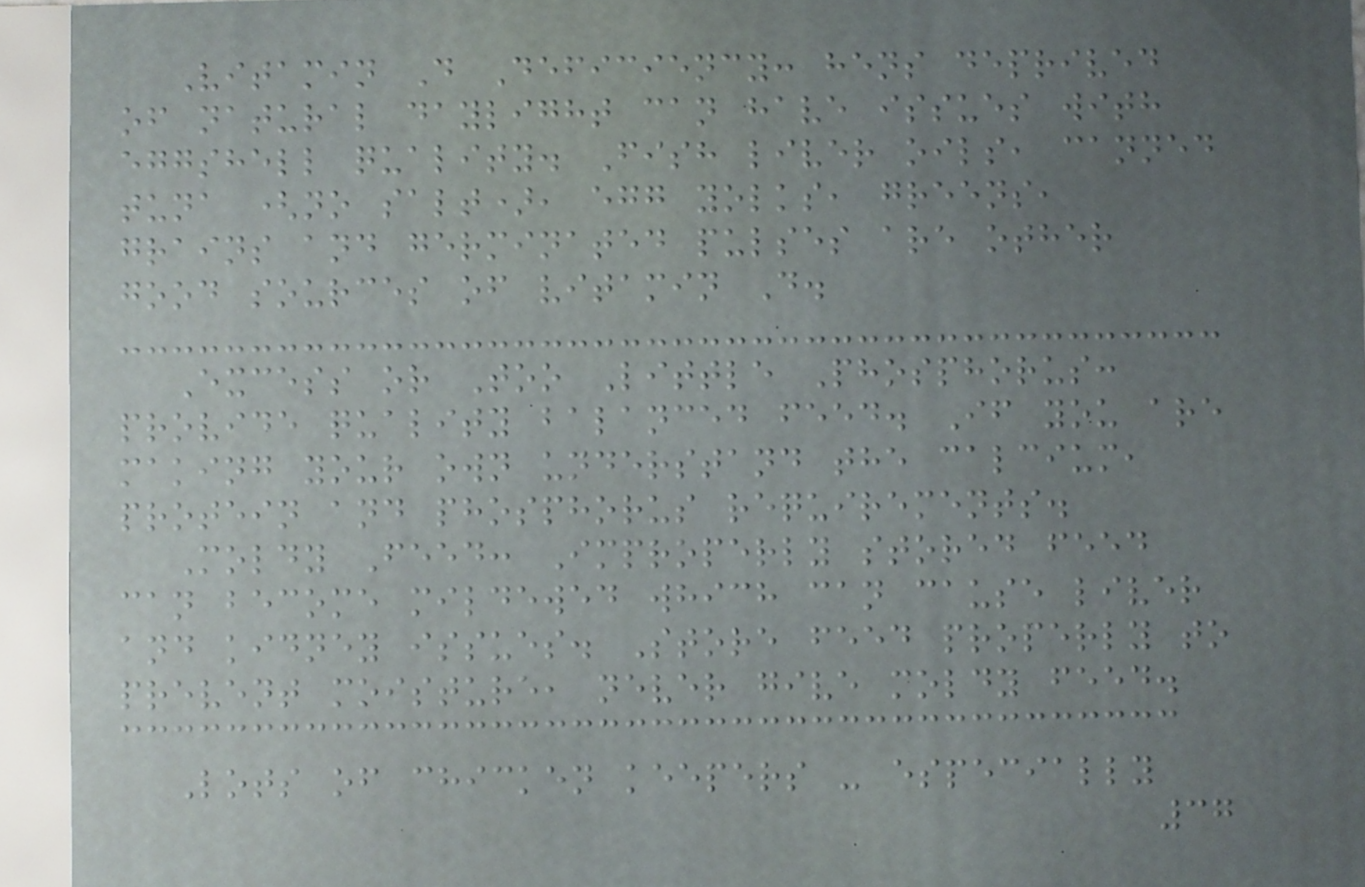Vitamin D Deficiency: hens deprived
of natural daylight can have issues with
eggshell quality. Fish liver oils, canned
tuna (no salt), egg yolks, greens,
grains and germinated pulses are other
good sources of vitamin D.
Excess or Too Little Phosphorus:
provide quality balanced feed. If you are
making your own understand the calcium,
protein and phosphorus requirements.
Moldy Feed: Improperly stored feed
can become mildewed which can cause liver
and kidney issues. Store feed properly to
prevent moisture, never give moldy feed.
Lots of chicken keepers - especially
37
